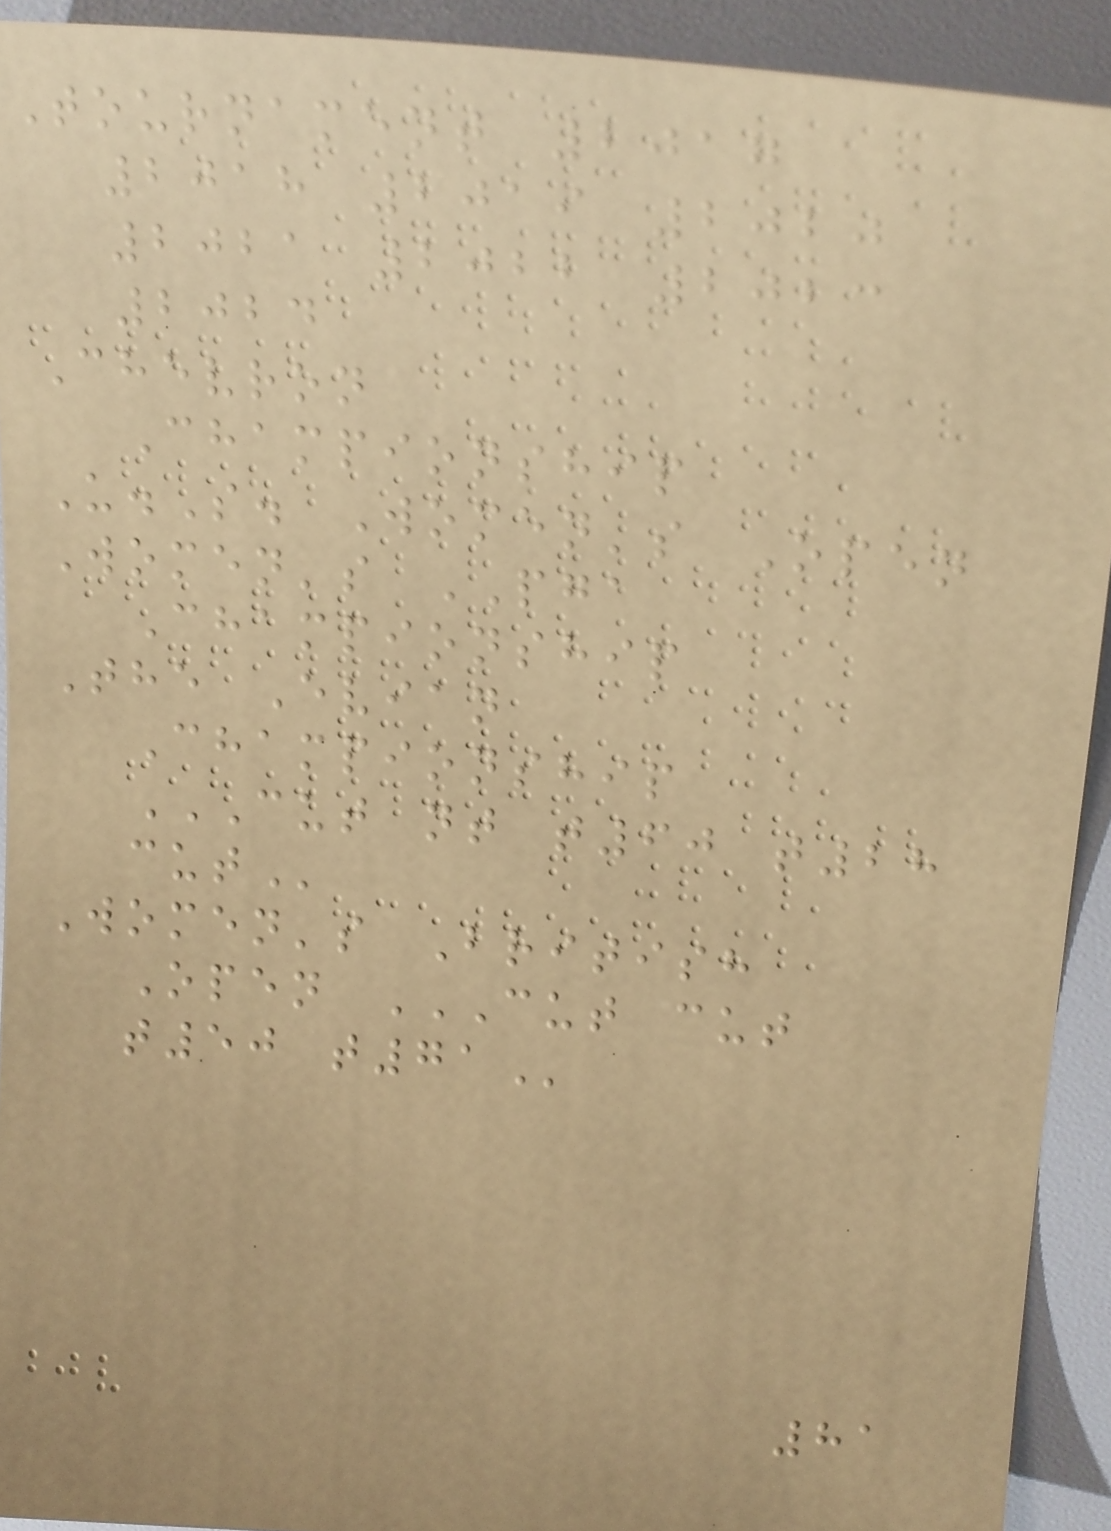Tournament 2017
2018 2019 2020
2021 2022 2023
2024
Chevron
Championship
U.S. Women's Open
Women's PGA
Championship
The Evian
Championship
CUT NT T60 T28
CUT
Women's British
Open CUT CUT
T50 T71
81
